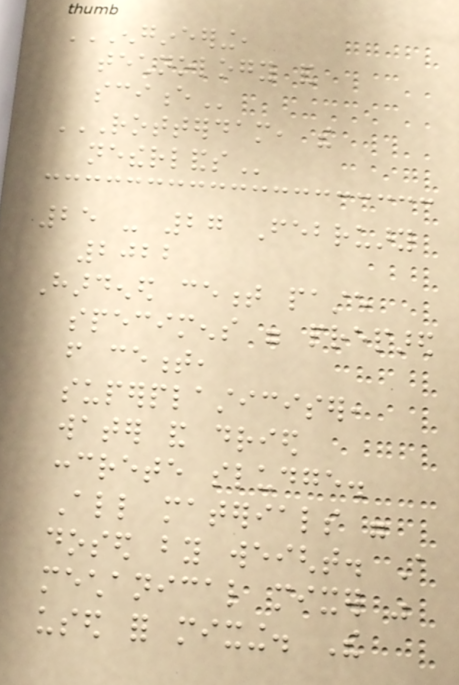ENGINEERING,
TECHNOLOGY AND
SCIENCE
ROTTERDAM, THE
NETHERLANDS
25 - 27 February
2022
Hardened cement paste
specimens were prepared
from cement,
superplasticiser,
water and dried
concrete sludge.
All materials were
dosed by weight. A
mechanical mixer was
used for mixing. The
